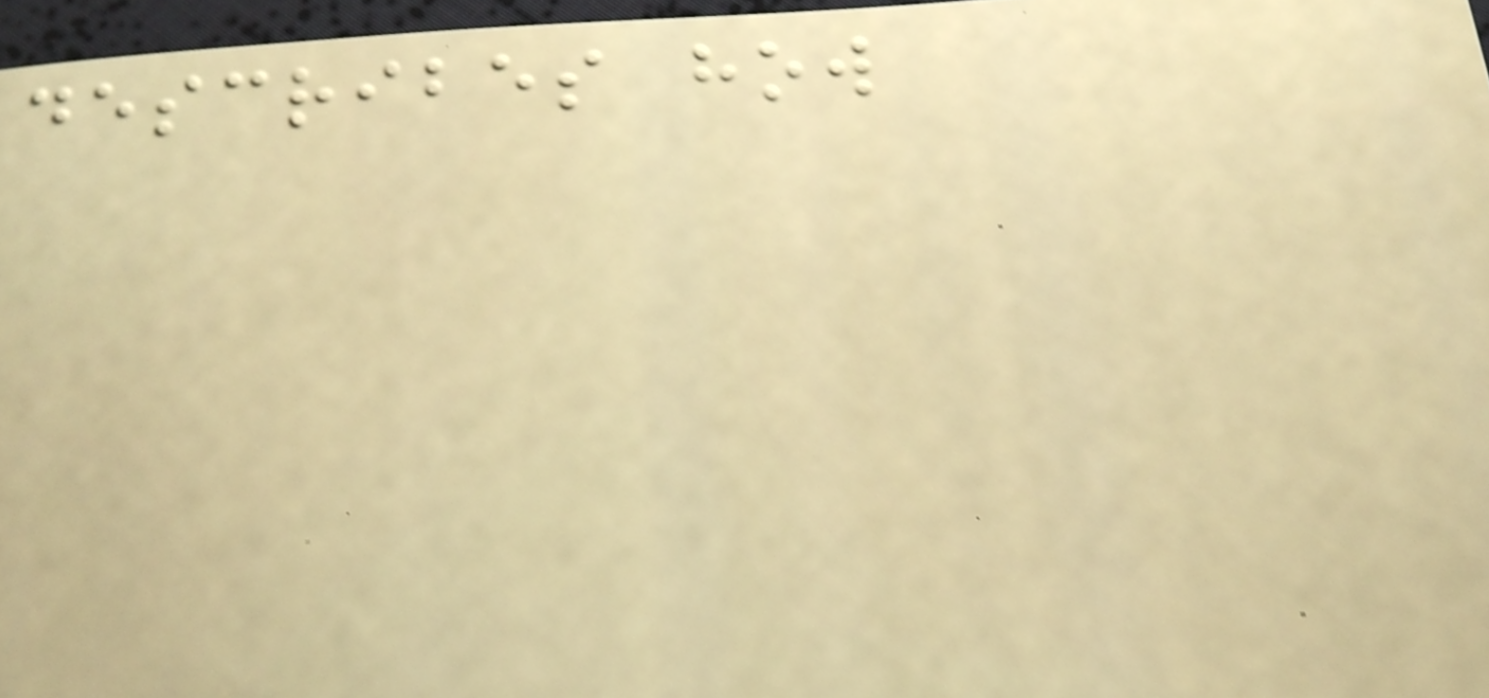describes how
